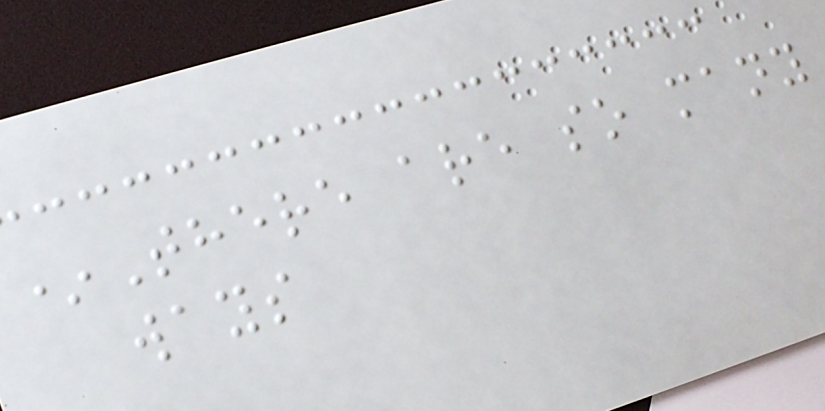*There are so many
ways
